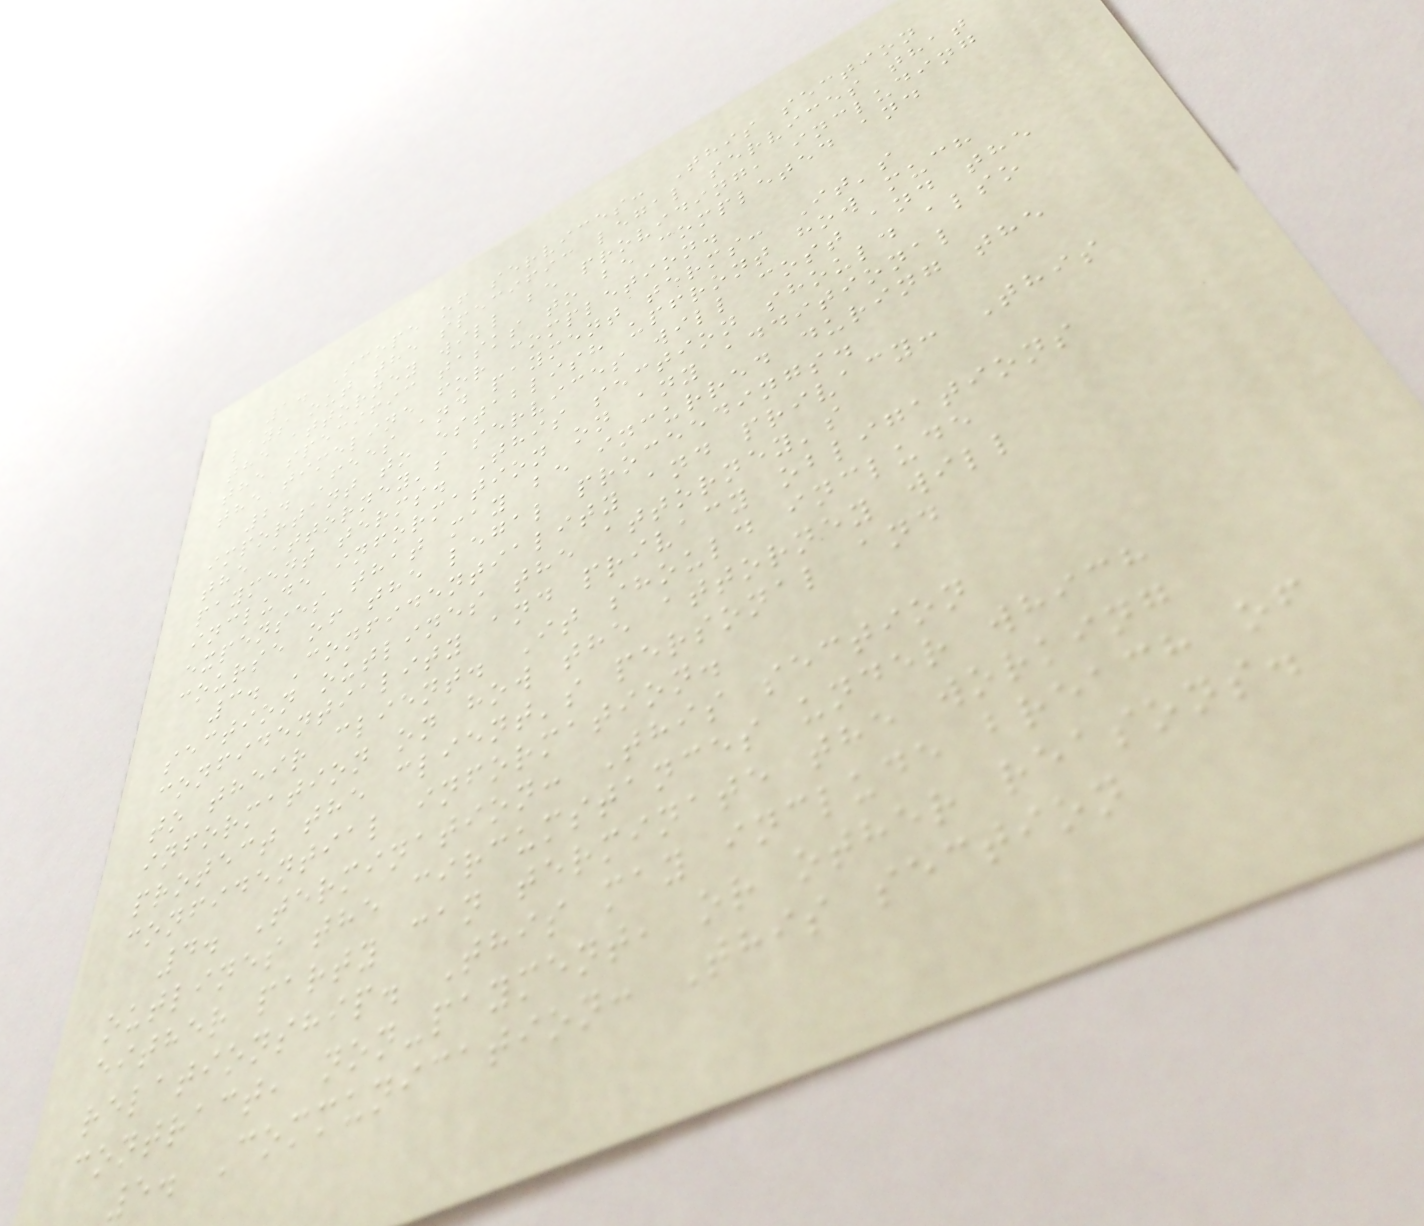1. Scope of services: This section
lays out the specific legal services that
the attorney will be providing, including
the specific tasks to be completed and
the timeline for completion.
2. Fees and payment terms: It's
important to establish upfront how much
the attorney's services will cost and the
payment terms. This section should also
include information on any additional
expenses that may be incurred during the
course of the legal proceedings.
3. Confidentiality and privacy: This
section outlines the attorney's
confidentiality and privacy obligations
to their client. It should include
information on how the attorney will
protect the client's personal and
confidential information.
4. Termination: This section
outlines the circumstances under which
either party can terminate the working
relationship. This may include breach of
contract, non-payment, or other reasons.
5. Communication: This section
